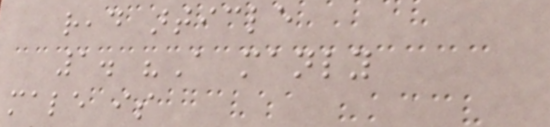read article
1. "A manly
male is
